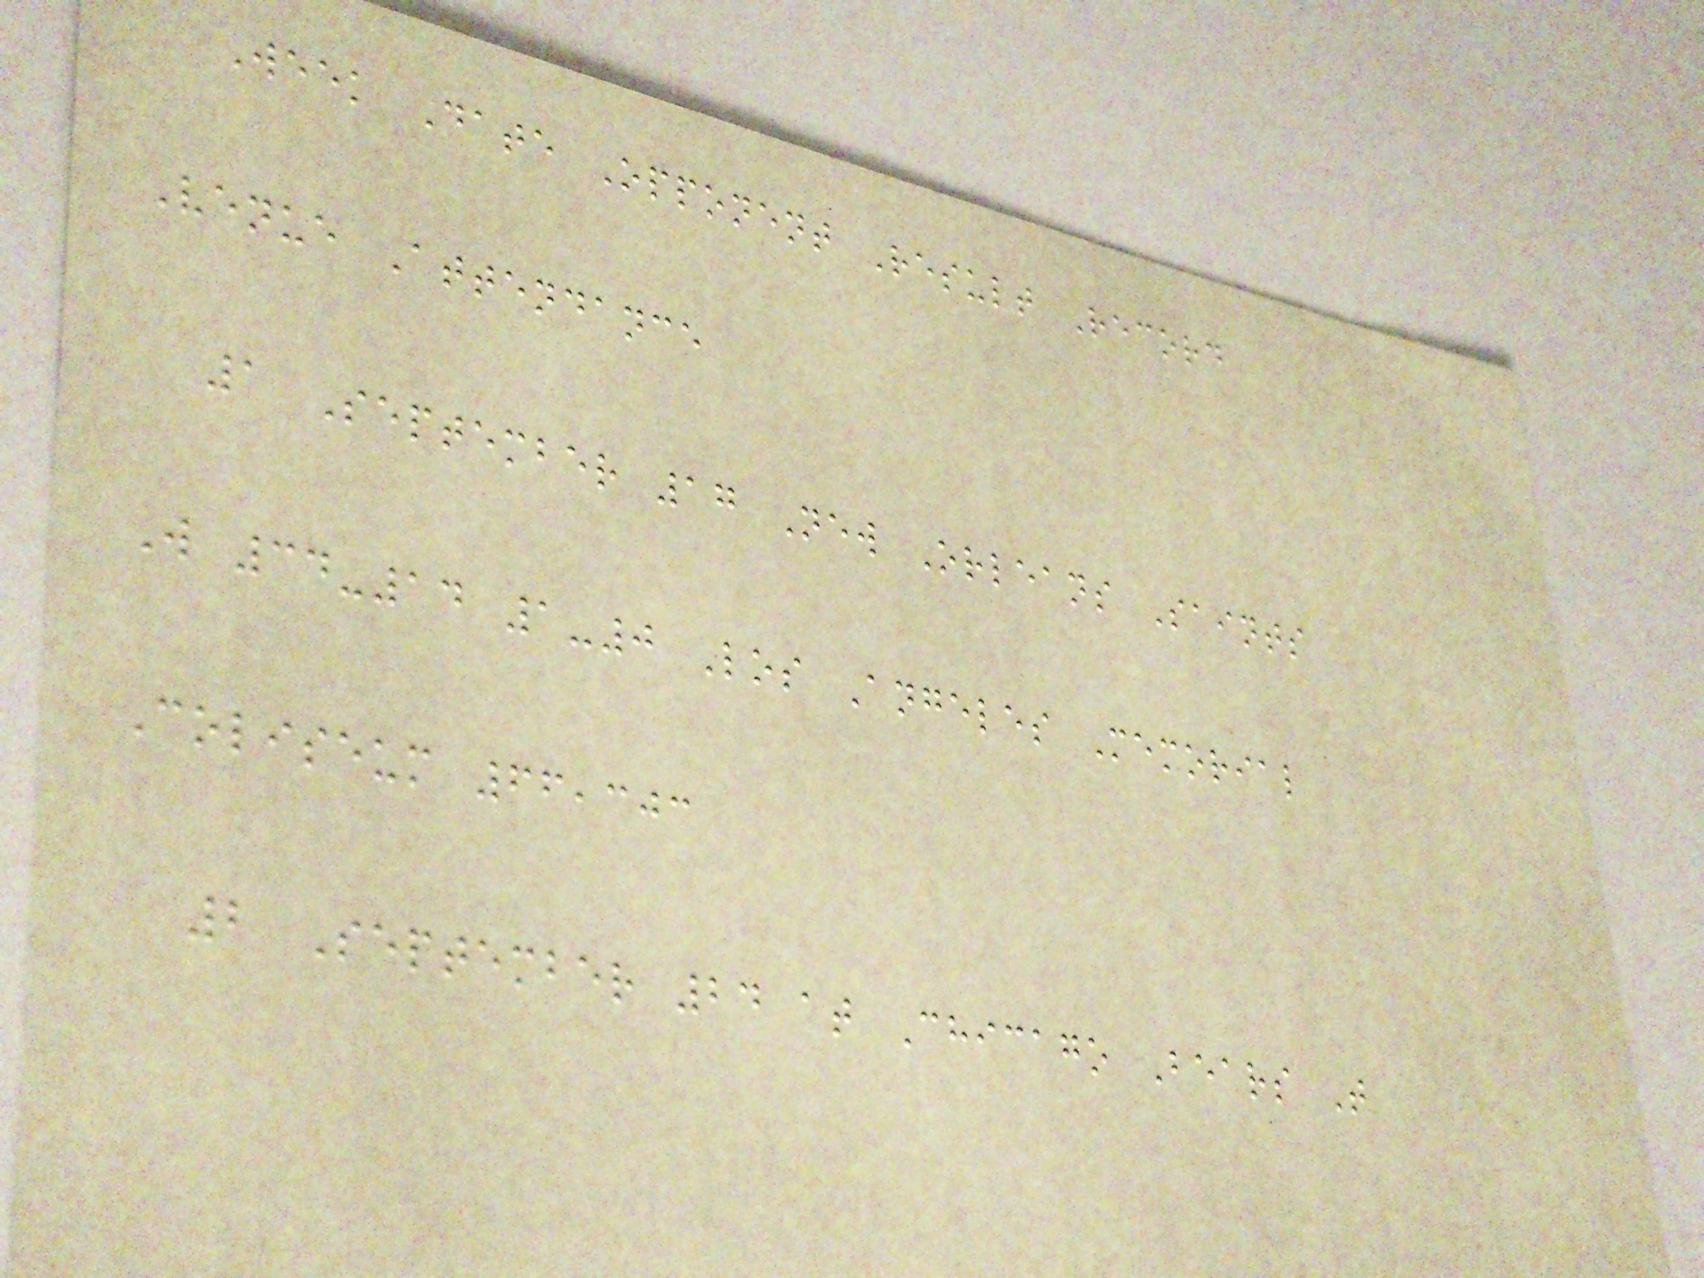Week Date Opponent Result Record
Venue Attendance
1 September 17 New Orleans Saints
W 34-14 1-0 Los Angeles Memorial
Coliseum 66,303
2 September 24 at Chicago Bears T
